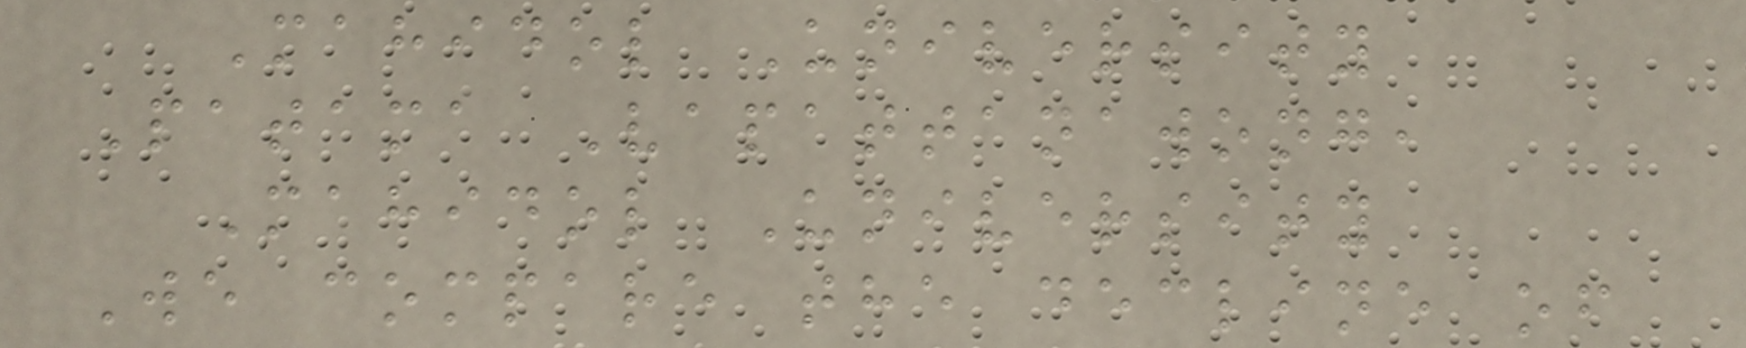Mahidol University
Patama Vapattanawong,
Mahidol University
We compare the decline of
